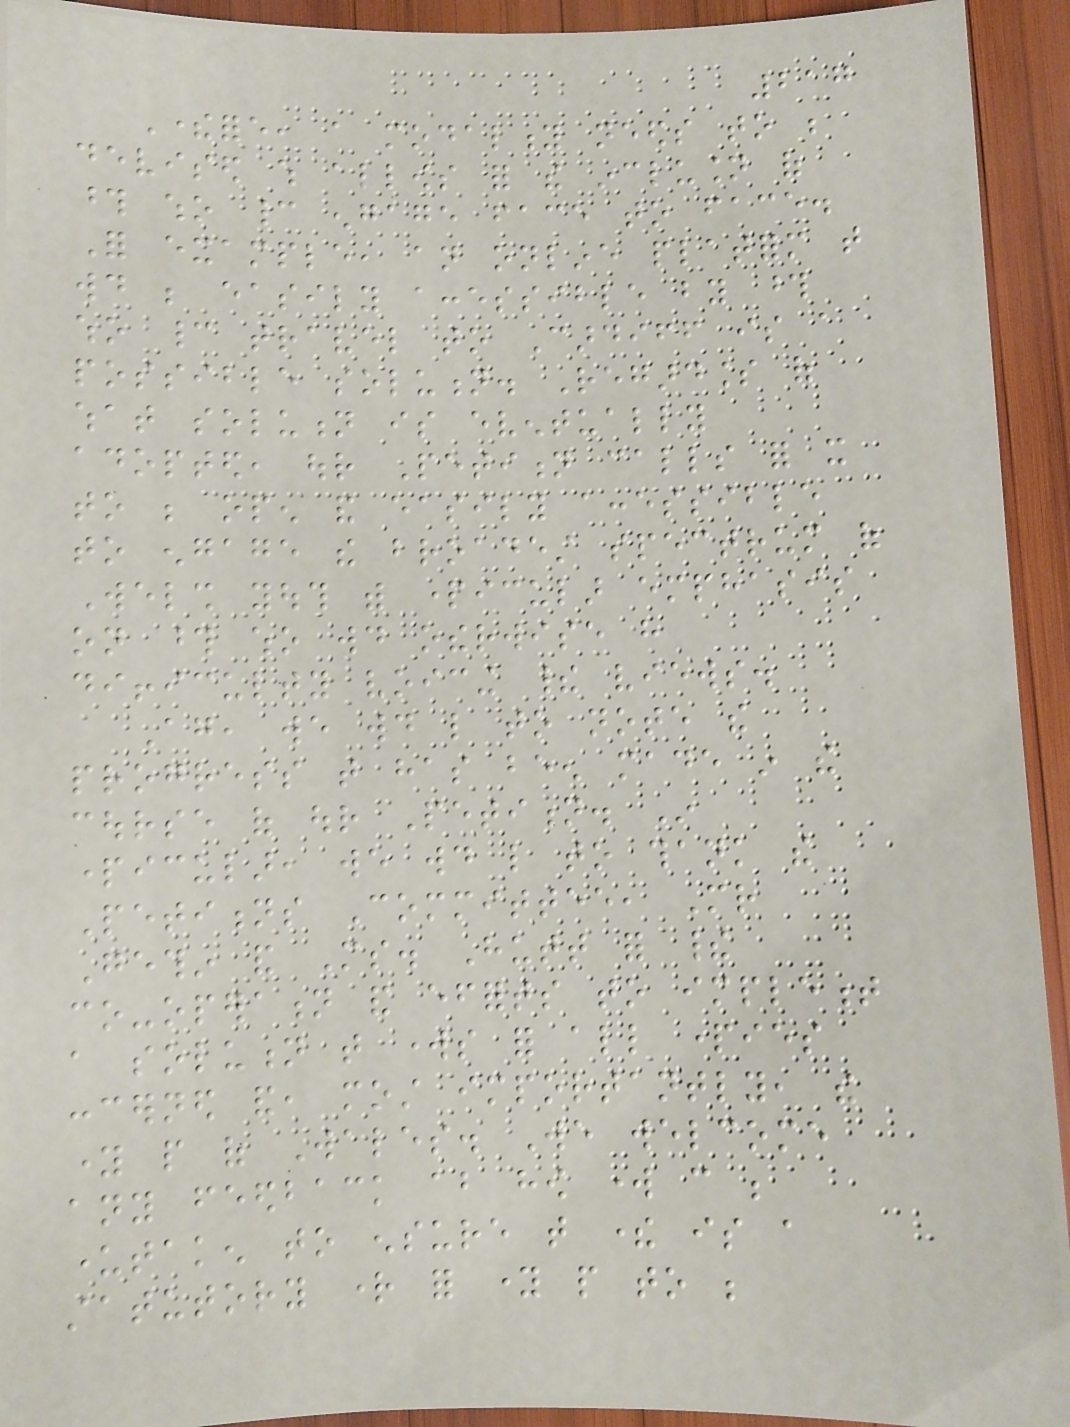217
Therefore, a modality needs to be
devised which allows for the inclusion of
those who cannot engage face to face.
For example, an online platform that
would be easily accessible by those
who cannot travel to Cardiff is a
possible solution. Regardless of
what solution is eventually
adopted, our Petition calls for it
to be open and easily accessible
to engage the broadest spectrum of
Welsh youth with particular emphasis
on those who would otherwise have
difficulty voicing their views.
Again, we would like to note the
progress that has been made in the
course of our Petition. In
particular, we would like to thank the
Petitions Committee, Mr
Gethin and Ms. Hutt for their
co-operation and efforts to implement
a solution that works for all parties
concerned and, most importantly, the
young people of Wales. We welcome
any feedback about how work can be
undertaken to ensure that there is a
statutory right for young people to be
